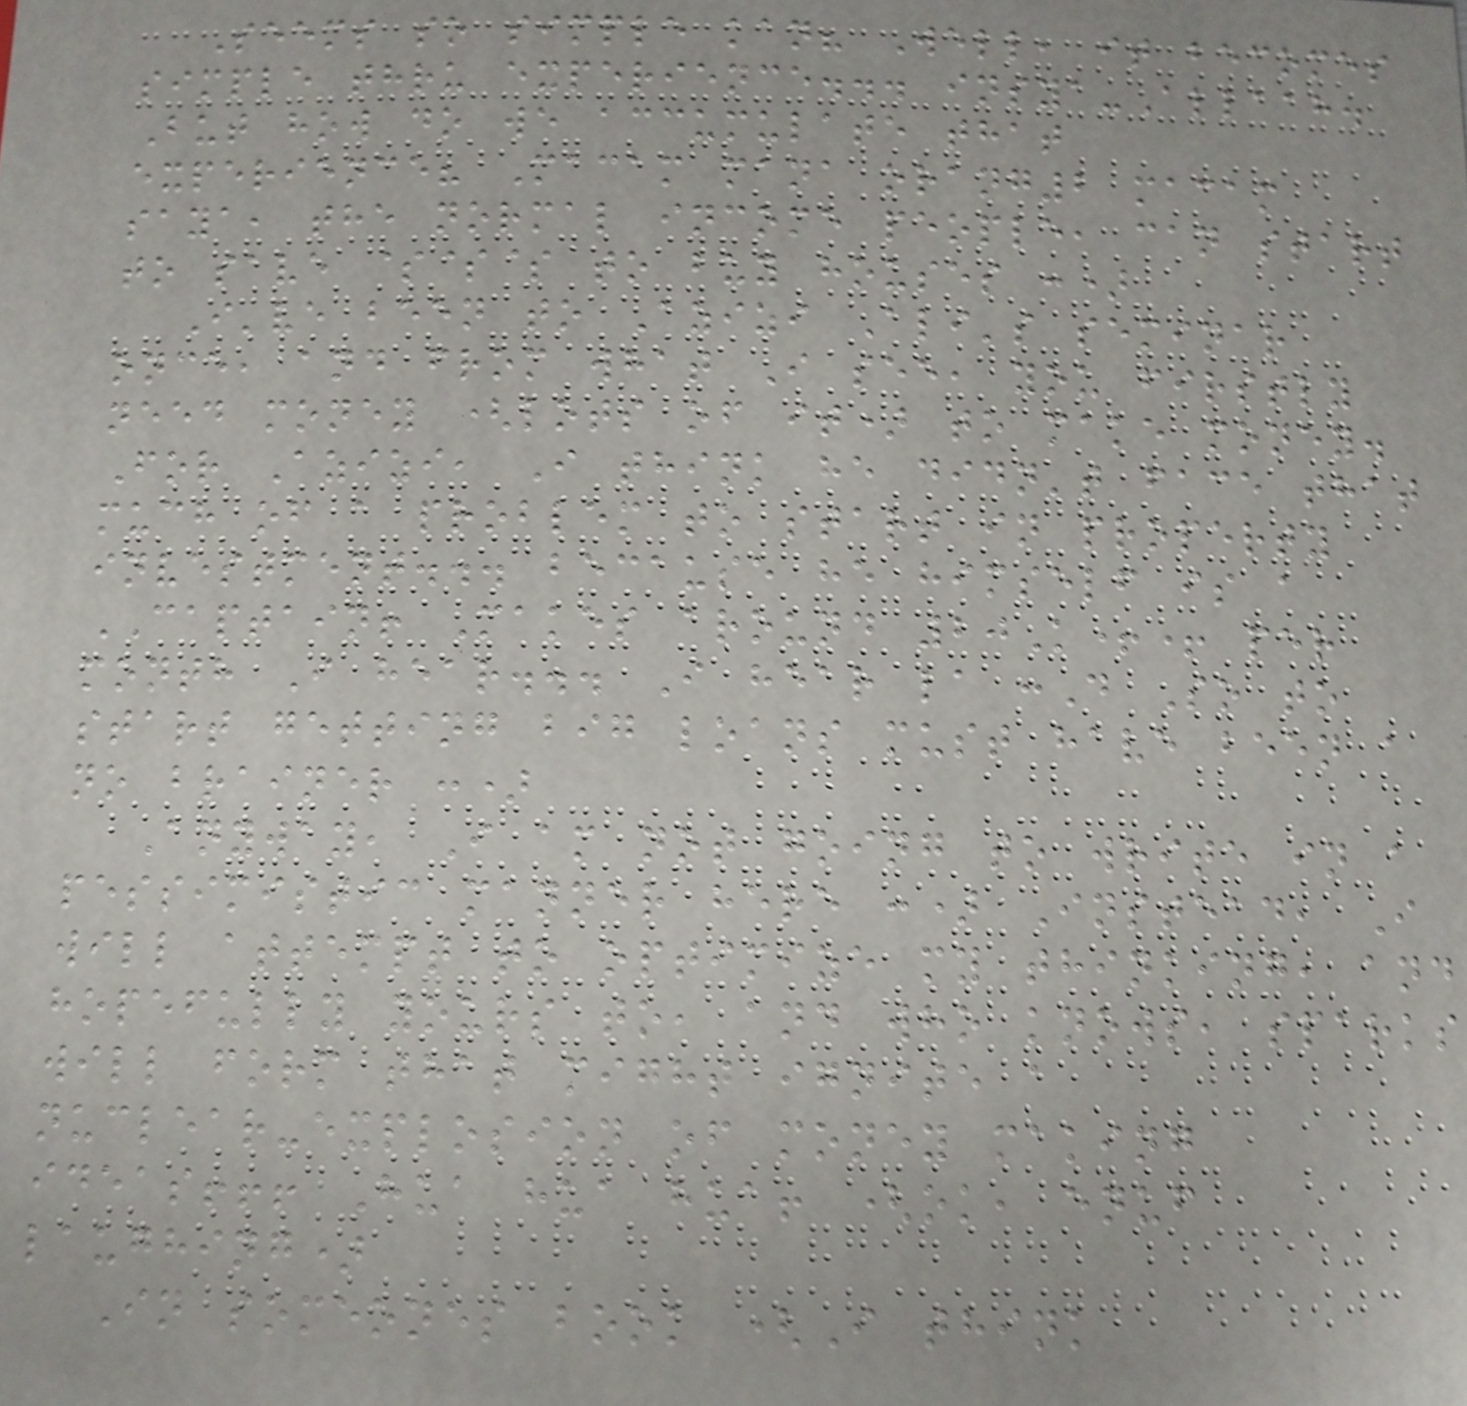Seems so simple kan? Well, it becomes
simple thru experience... insya-Allaah.
But how do we accumulate that
experience? Macam mana orang2 macam
saya, the normal income people, can start
to save $$$ to buy houses :)
I've been to Azizi Ali's seminar
once, and from what I see, you firstly
need money (lots of it) to make money.
For Azizi, I think he didn't face that
much of a problem to start in property
investment... because he himself is a
CAPTAIN! Makes around 20K++ per
month I hear... I hear la :D So to
start getting big loans must have been a
no brainer :)
Anyway, I am not going to write in a
pessimistic manner here :) Instead, I
will attempt to optimize my thinking, and
hopefully yours to, and who knows, sparks
will form that might ignite a
nuclear-explosion of money making
ideas!!! Hua hua hua! (ok, enuf
laughing)
In someones book (I think
